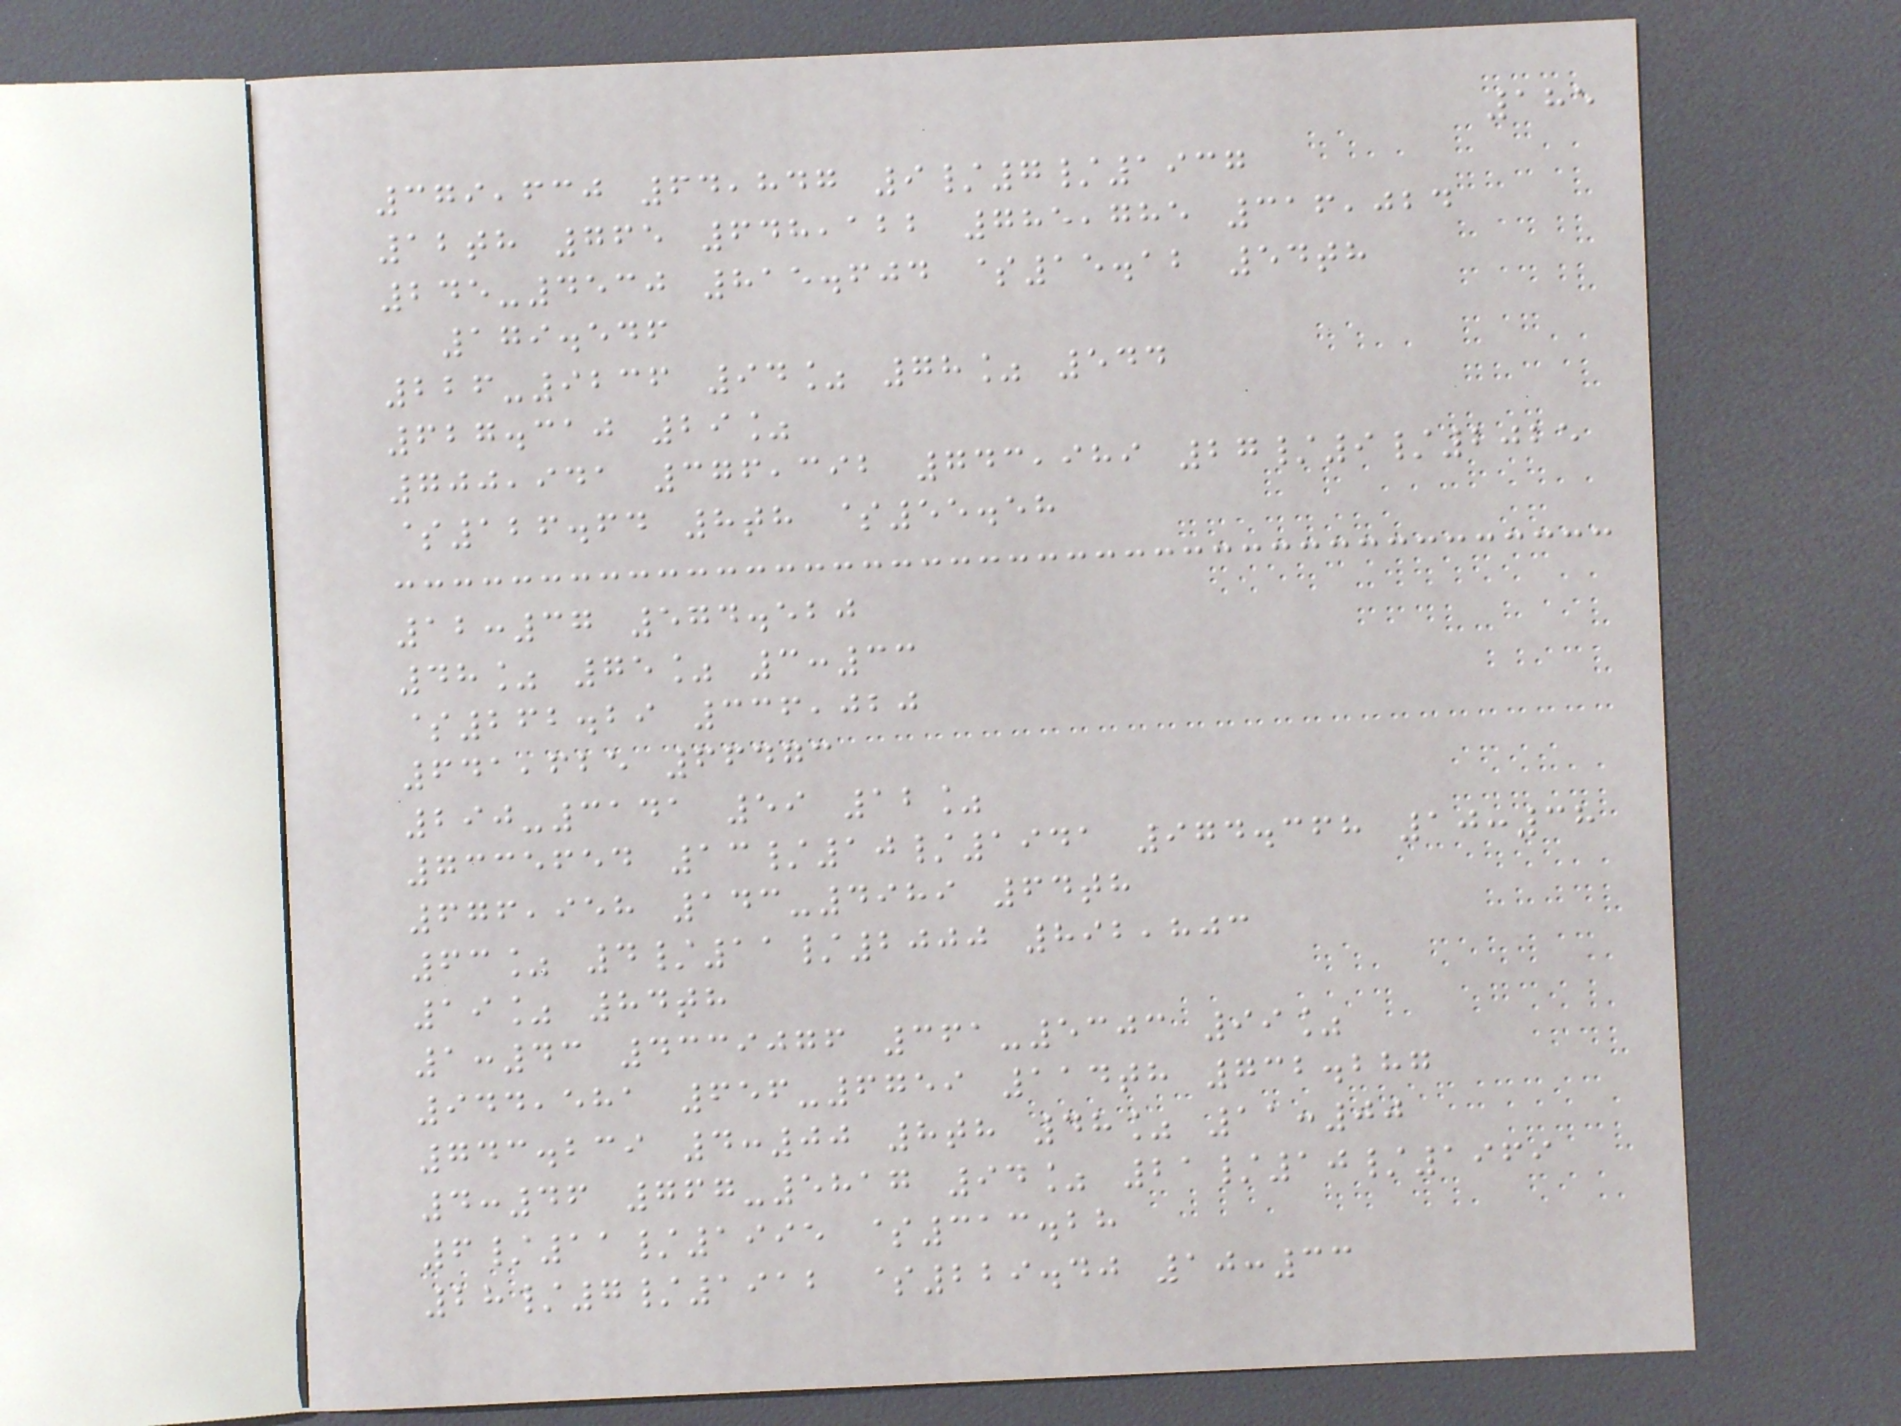185
379,630 64,847 9/7/1937
12th 765 648,122 785,785 316,024
245-4530 815.604 $15.12 54th
179.546
226-9236 94% 78% 544
627.310 29%
700,941 376,392 743,989 27/9/2025
$126.64 8th $55.58
12:37 574.520
48% 75% 3:33
$262.29 336,020
641,625 66473
290-3141 59 12%
7335654 13/10/1941 974.368 10:38
676,958 143-4989 64th
63% 4/11/2000 892,803
19% 84th
1:43 4339076 361-5303 99%
944,581 656-6759 114th 732.287
743.239 4:00 8th 48% 11:00
4:46 767-5817 94% 21/10/1969
6/11/1995 $313.28
28/7/1912 $229.40 10:33
